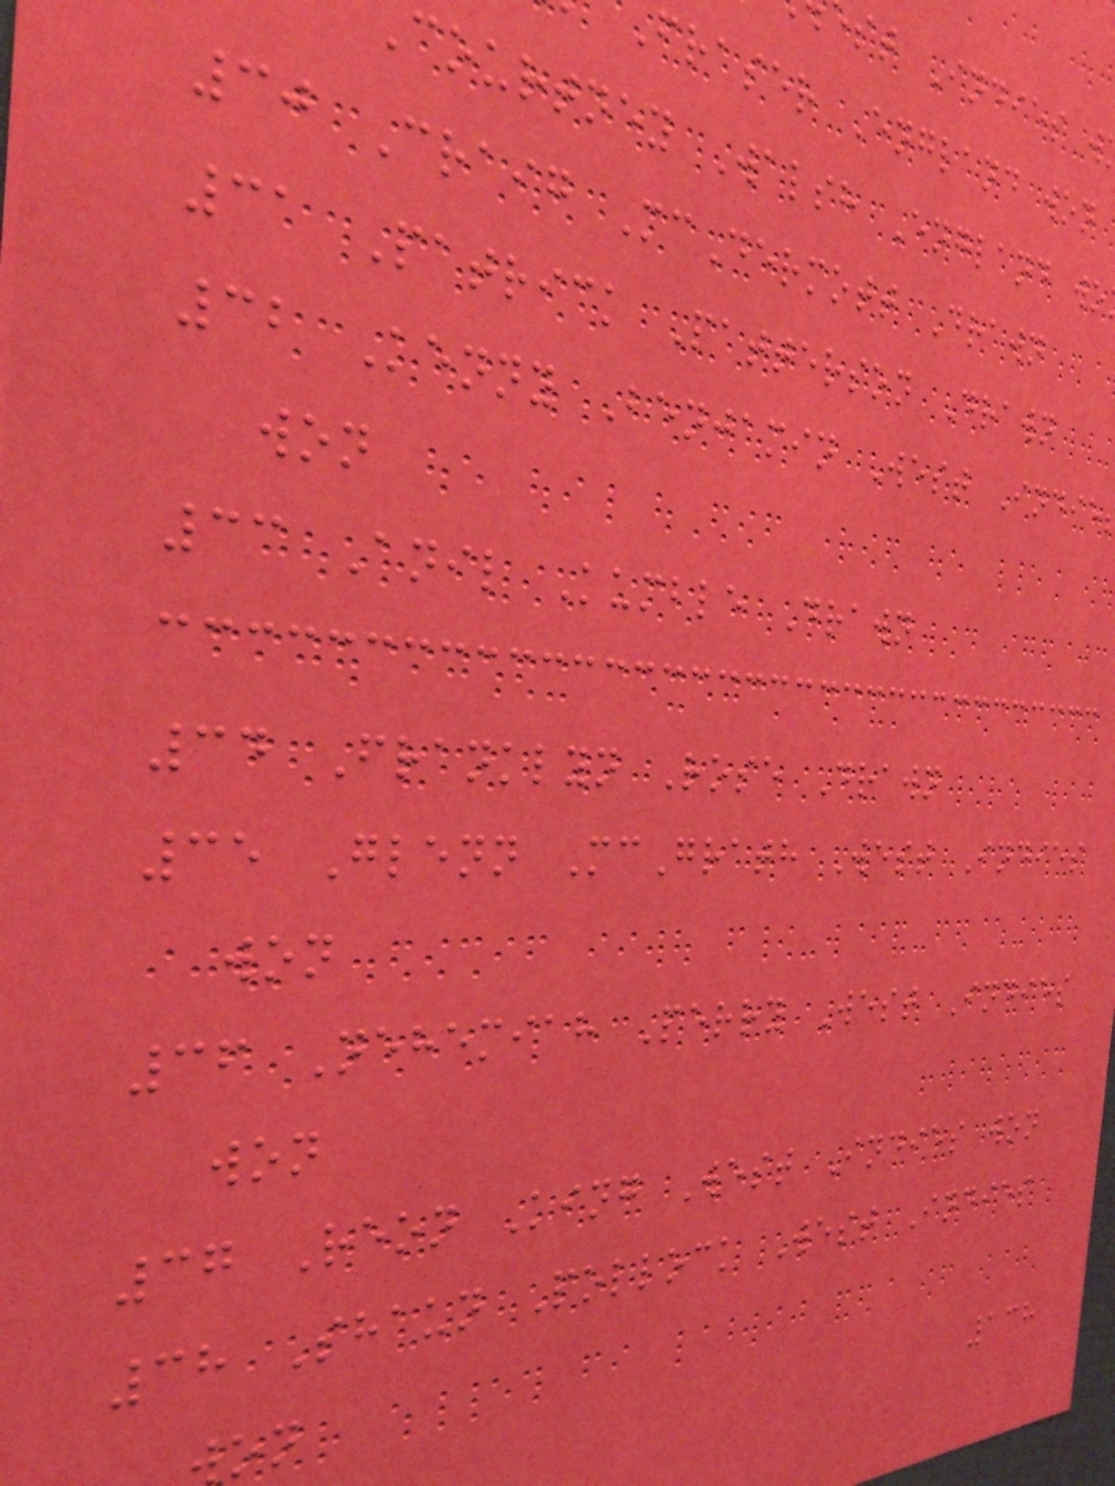st Indies w
fraser England won
courtney Walsh England wo
30 Craig McDermott Drawn
31 Patrick Patterson Drawn
32 Kenny Benjamin West Indie
won
33 Anil Kumble Drawn
34 Franklyn Rose Drawn
35 Glenn McGrath West Indies
won
36 Nehemiah Perry West Indies
won
37 Reon King West Indies won
38 Shaun Pollock West Indies
138
